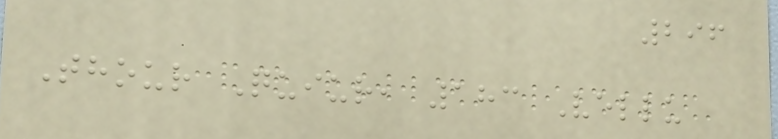296
Thour Quiur, 183 Vellu
